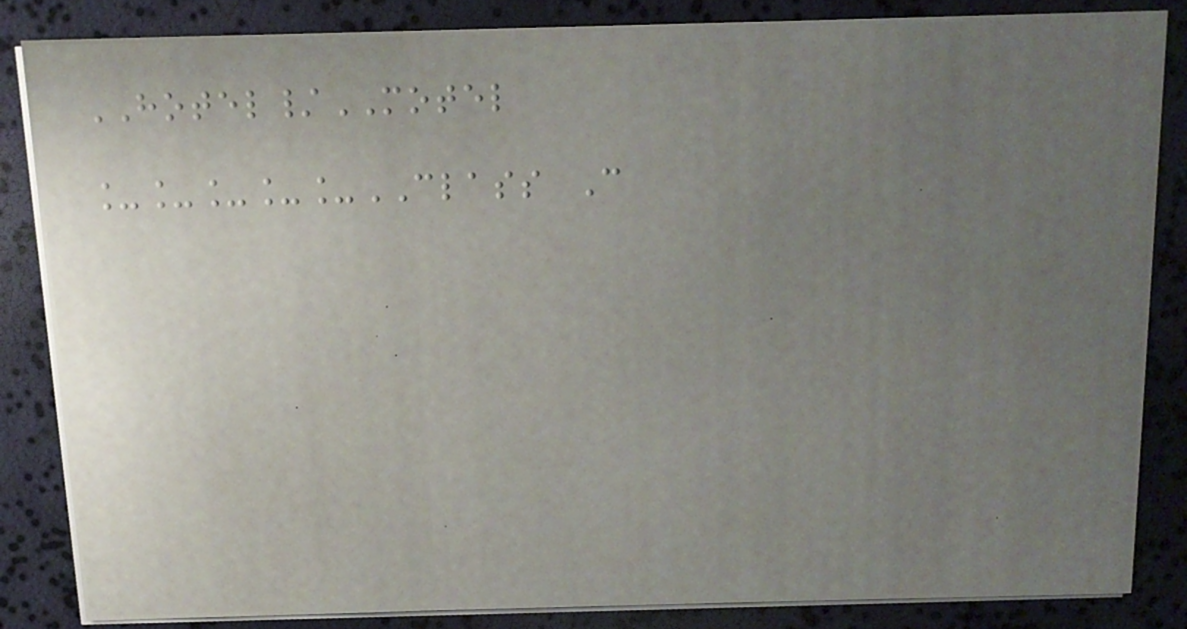HOTEL/MOTEL
_____CLASS C
